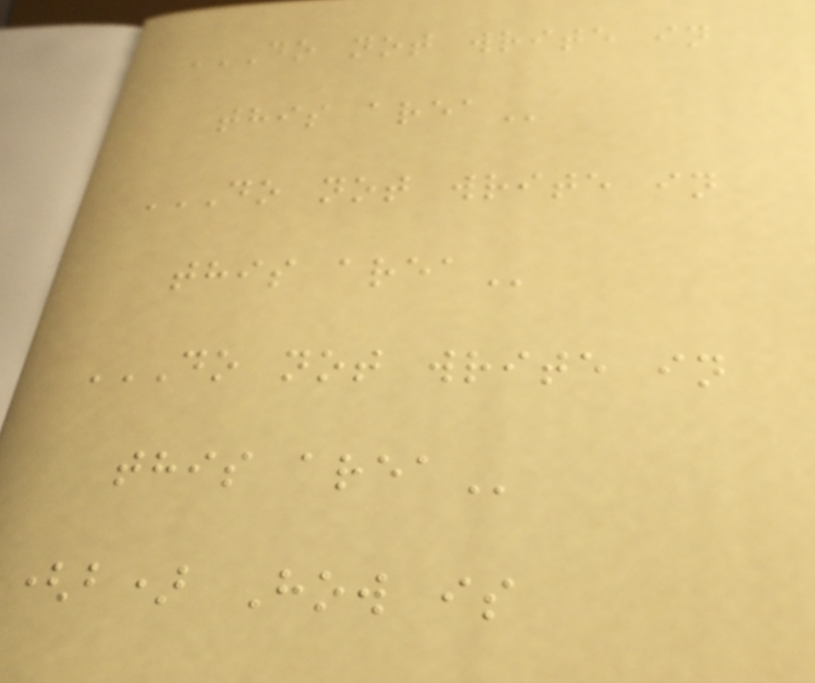DO NOT WRITE IN
THIS AREA
DO NOT WRITE IN
THIS AREA
DO NOT WRITE IN
THIS AREA
(b) How is
